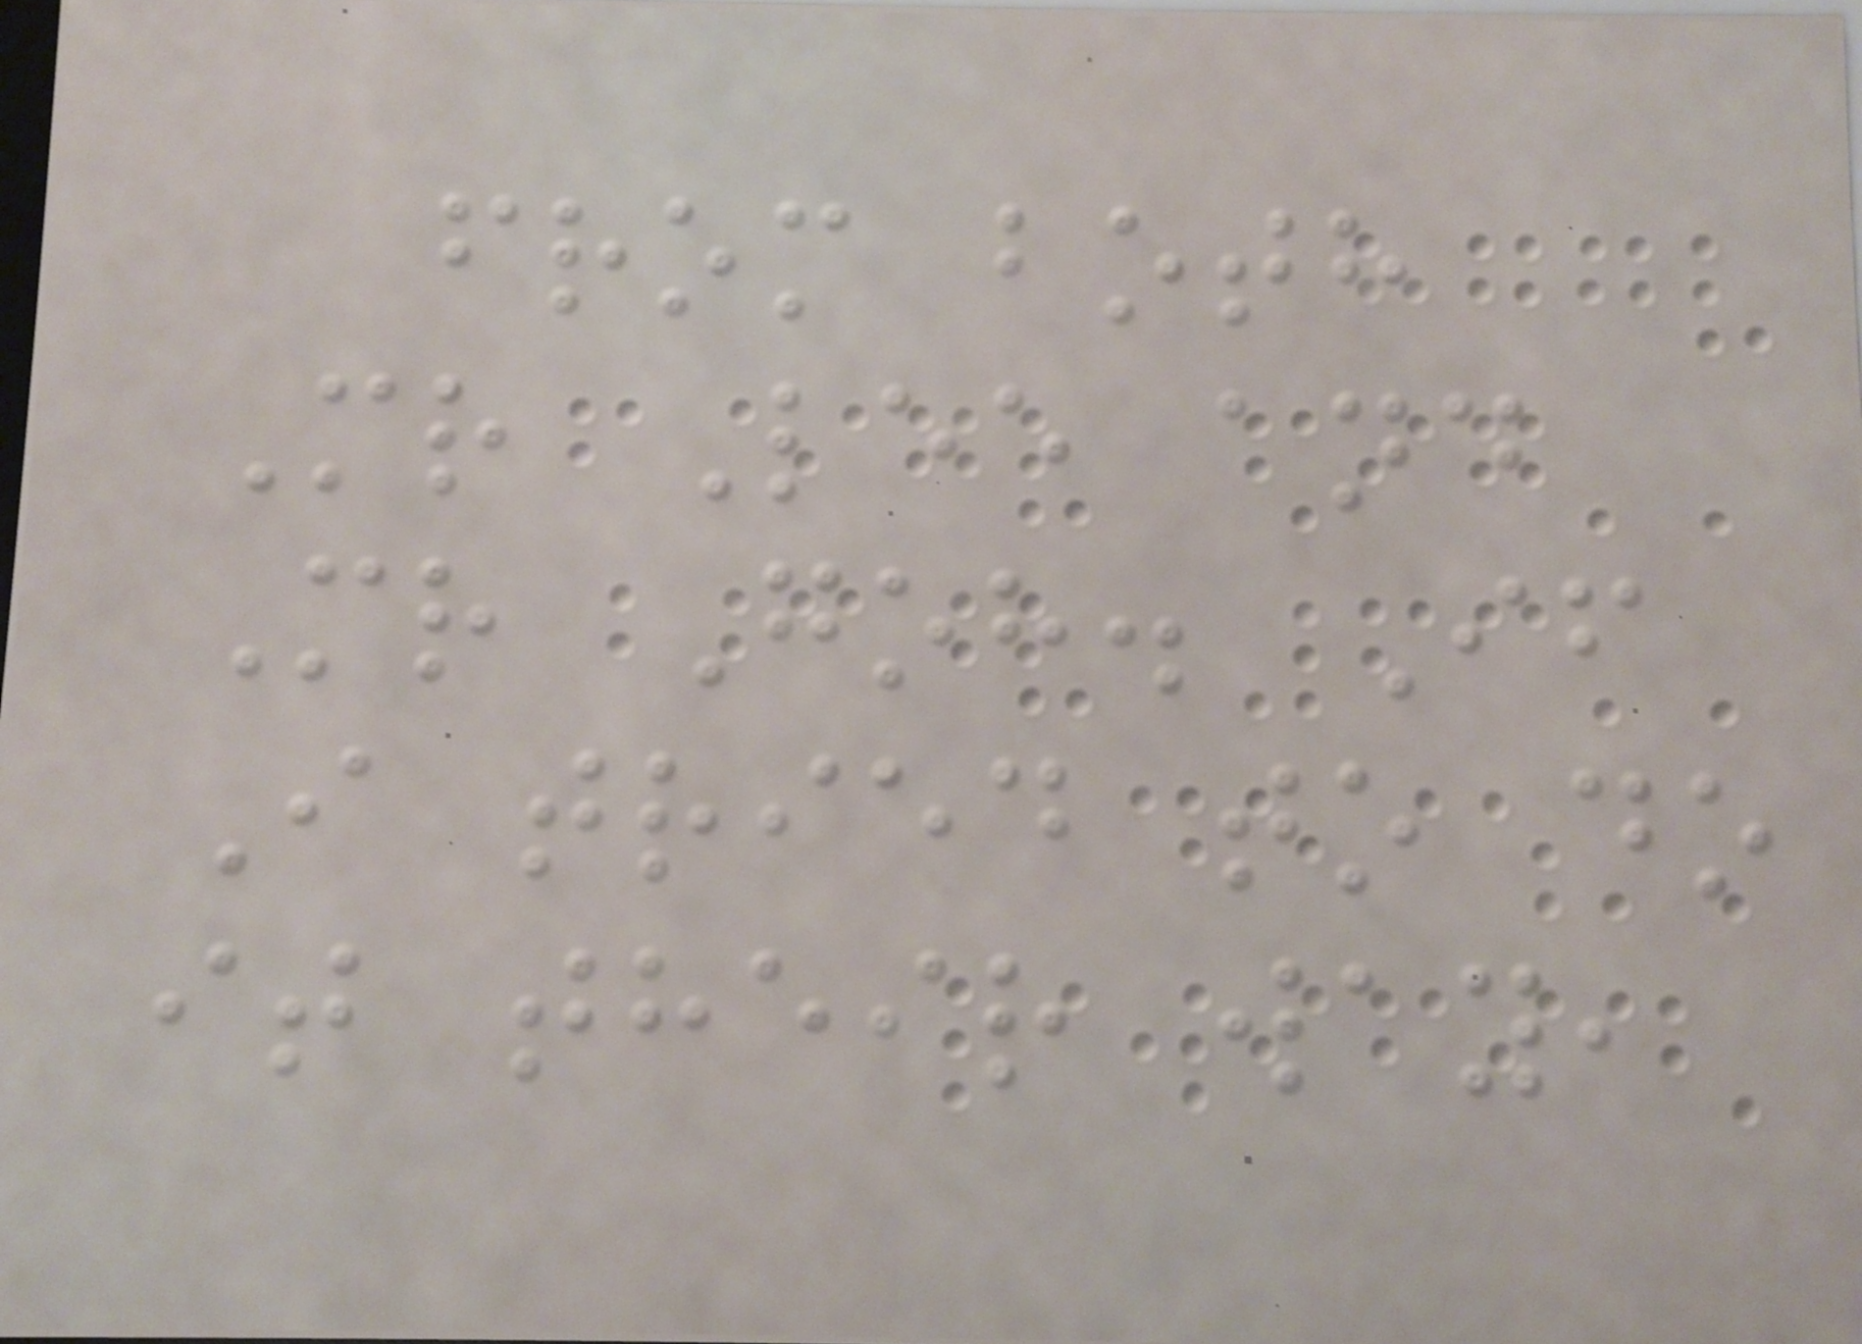from both
Mr Lee and
Mr Goh. If
I tried to do
it their way,
